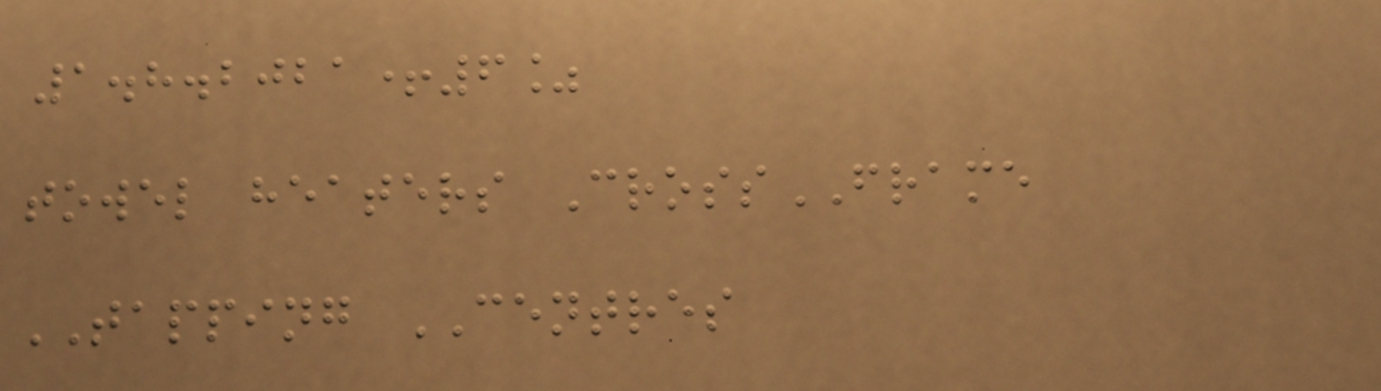1.8.2021+6%
towel heaters CrossFRAME
TAPPING CENTRES
